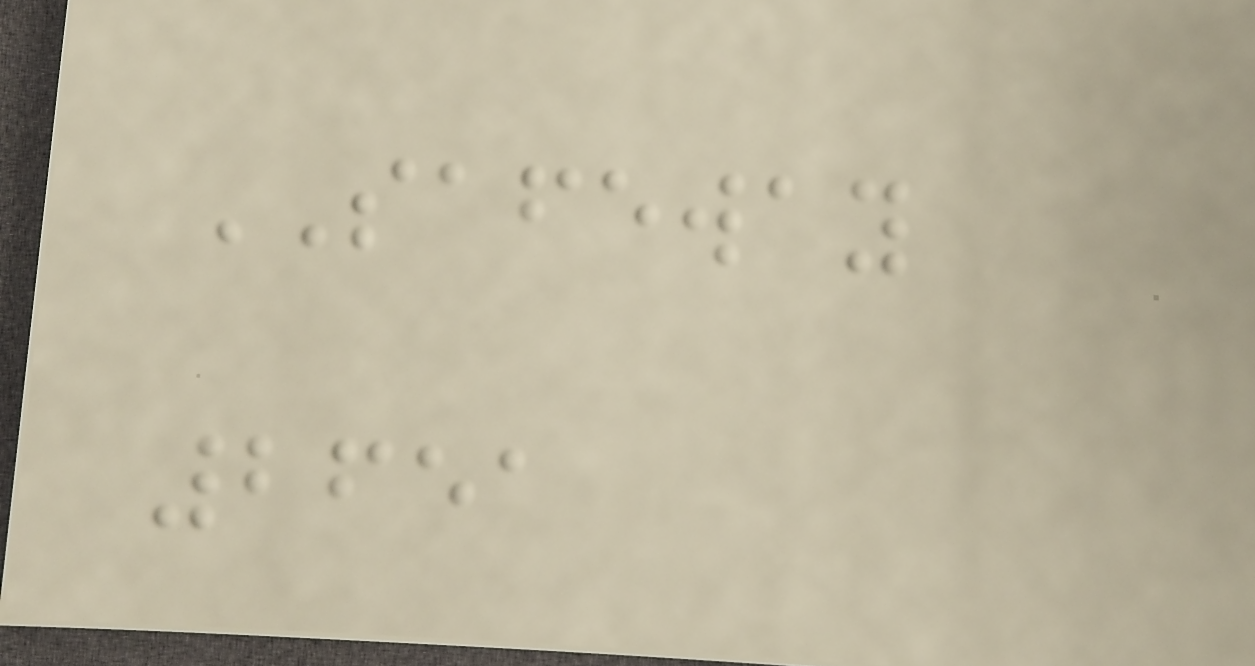SAFEWAY
2651
